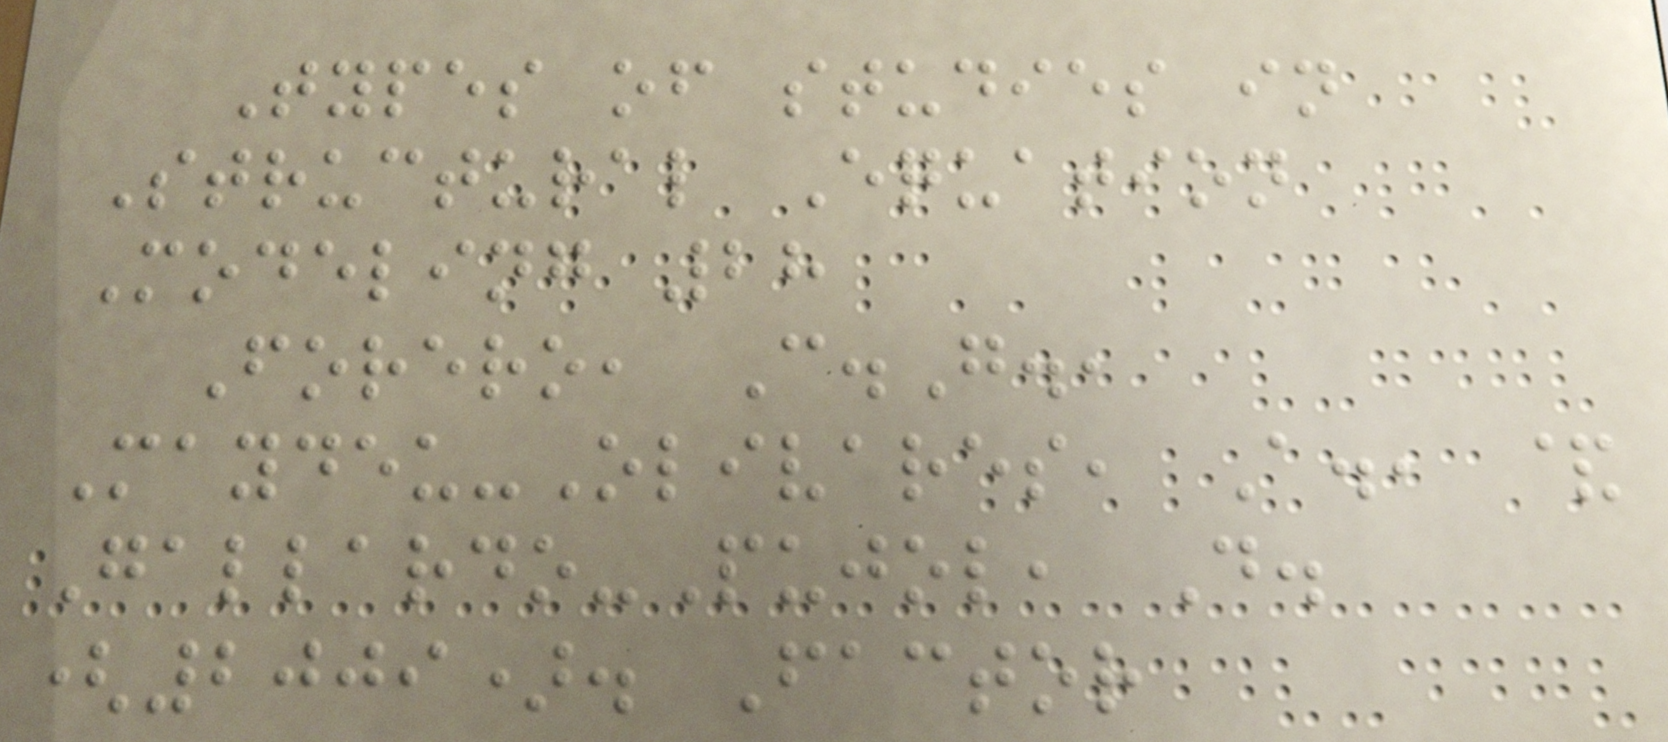Types of studies in
Structural Equation
Modeling 28
Forero, C.G.,
Maydeu-Olivares, A., &
Gallardo-Pujol, D.
(2009). Factor
